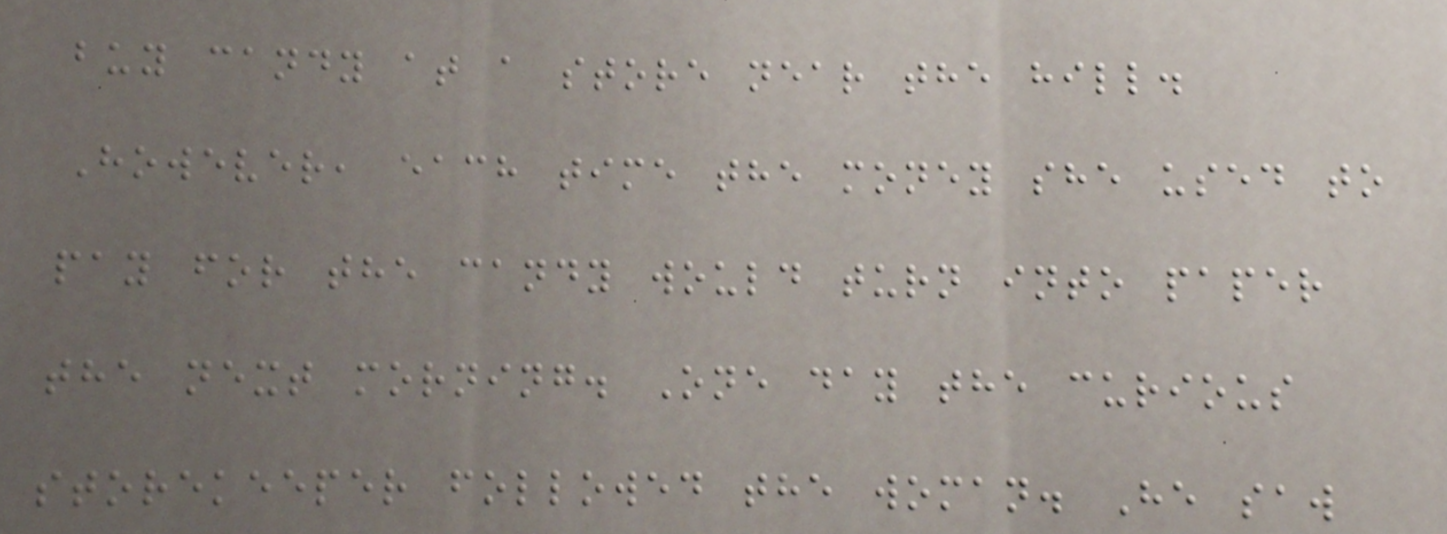buy candy at a store near the hill.
However, each time the money she used to
pay for the candy would turn into paper
the next morning. One day the curious
storekeeper followed the woman. He saw
